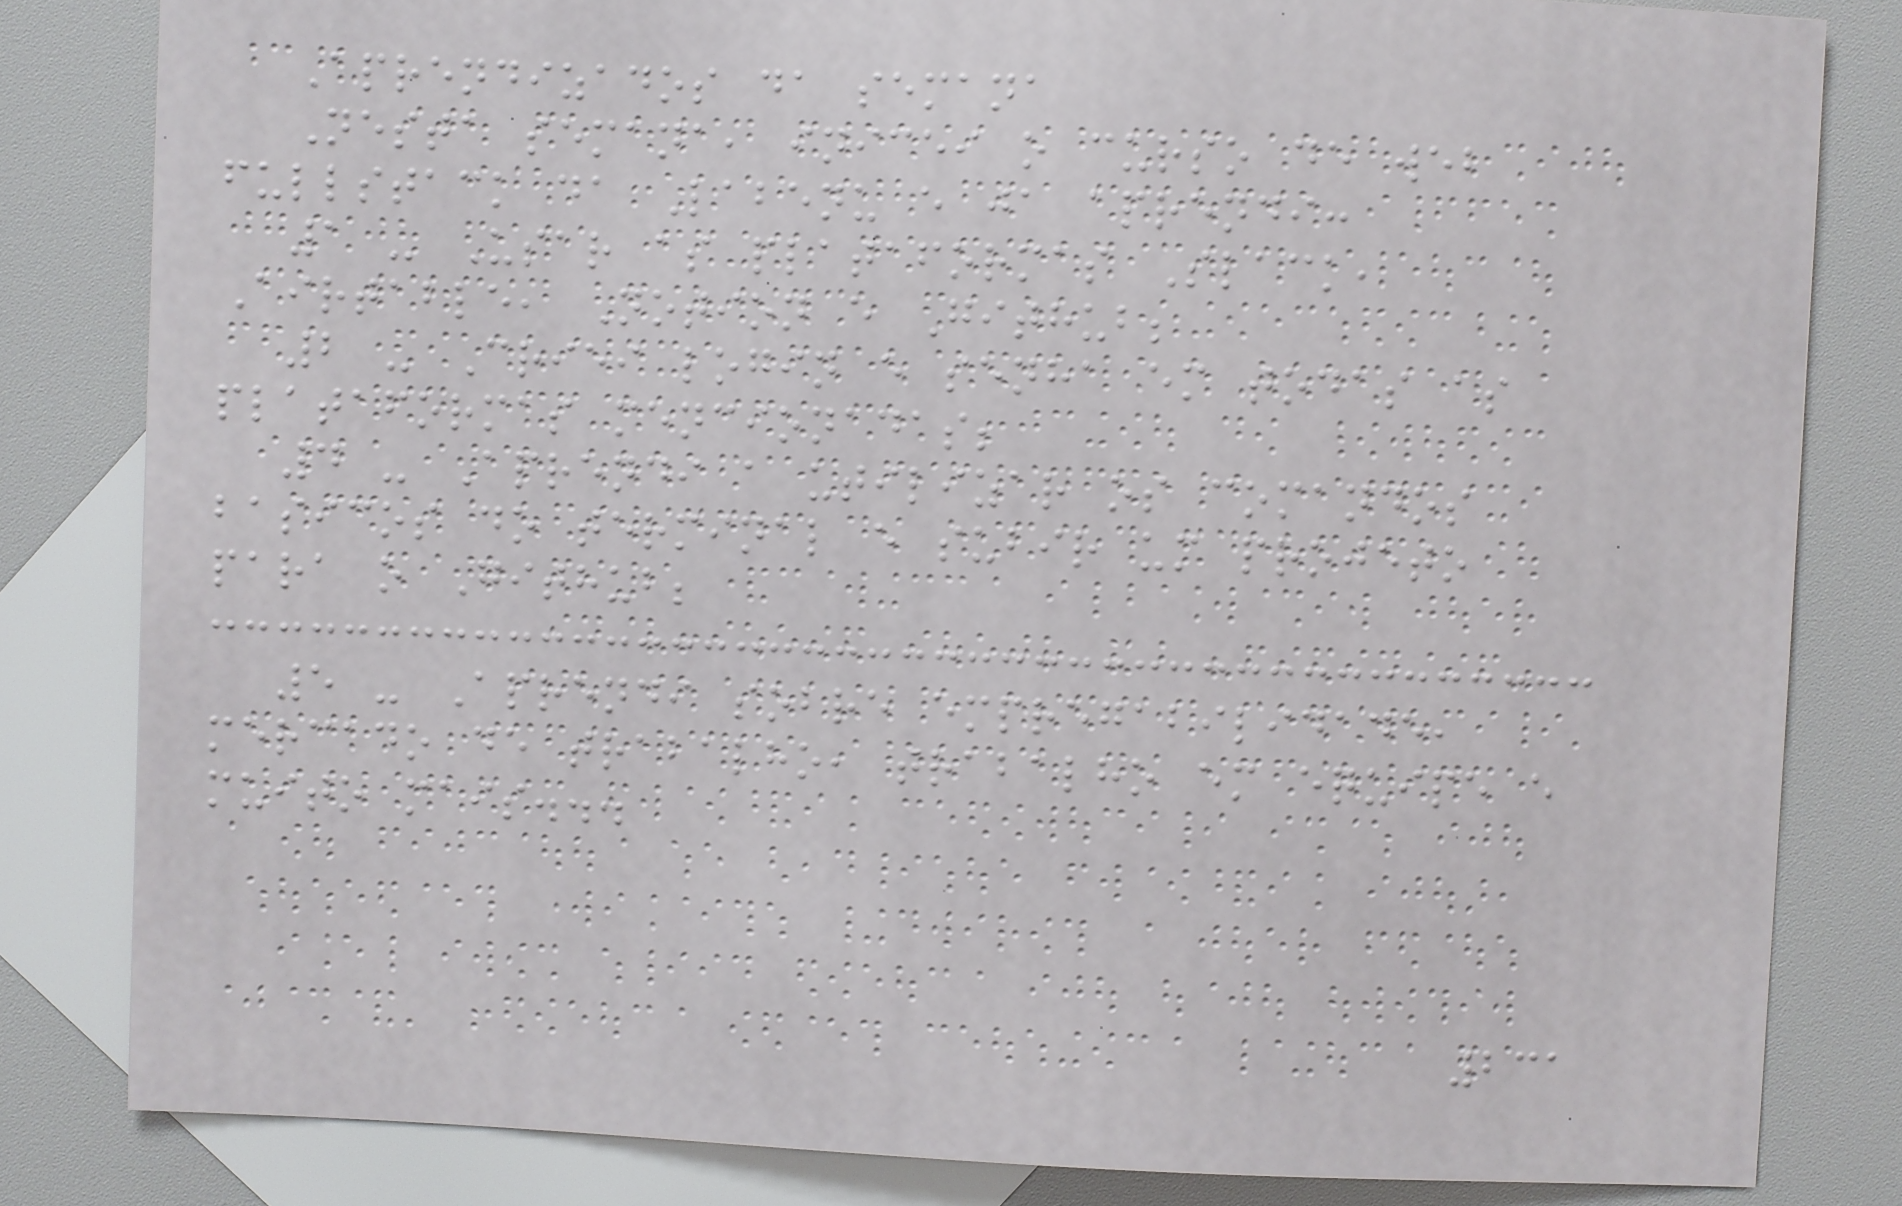Aprendizados da semana
Nesta semana, inicei o curso de web
fullstack da Labenu e ja aprendi:
1 - Usar as plataformas Slack,
Airtable, Notion e Github;
2 - Criei login e senha em todas as
plataformas mencionadas;
4 - Aprendi a utilizar os comandos
basicos do terminal e subir um projeto
para o Github;
5 - Aprendi sobre empregabilidade,
mercado de trabalho, trabalho em equipe e
muito mais...
231
